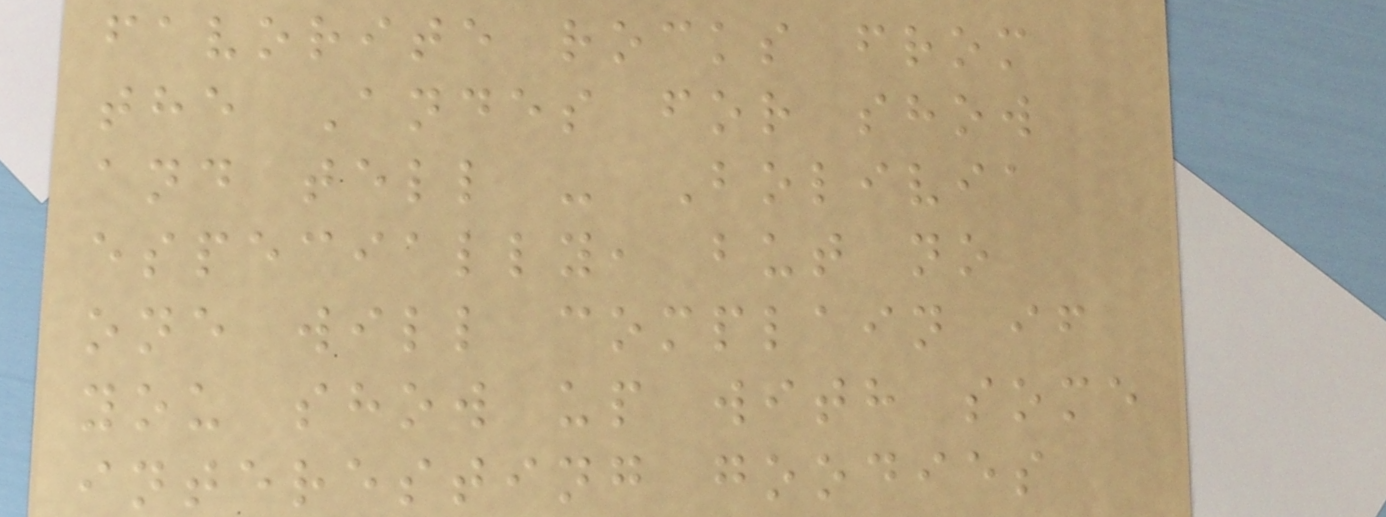favorite rocks from
the Andes for show
and tell - Bolivia
especially, but no
one will complain if
you show up with some
interesting goodies
